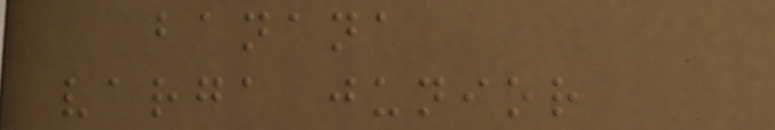banana
varga junior
